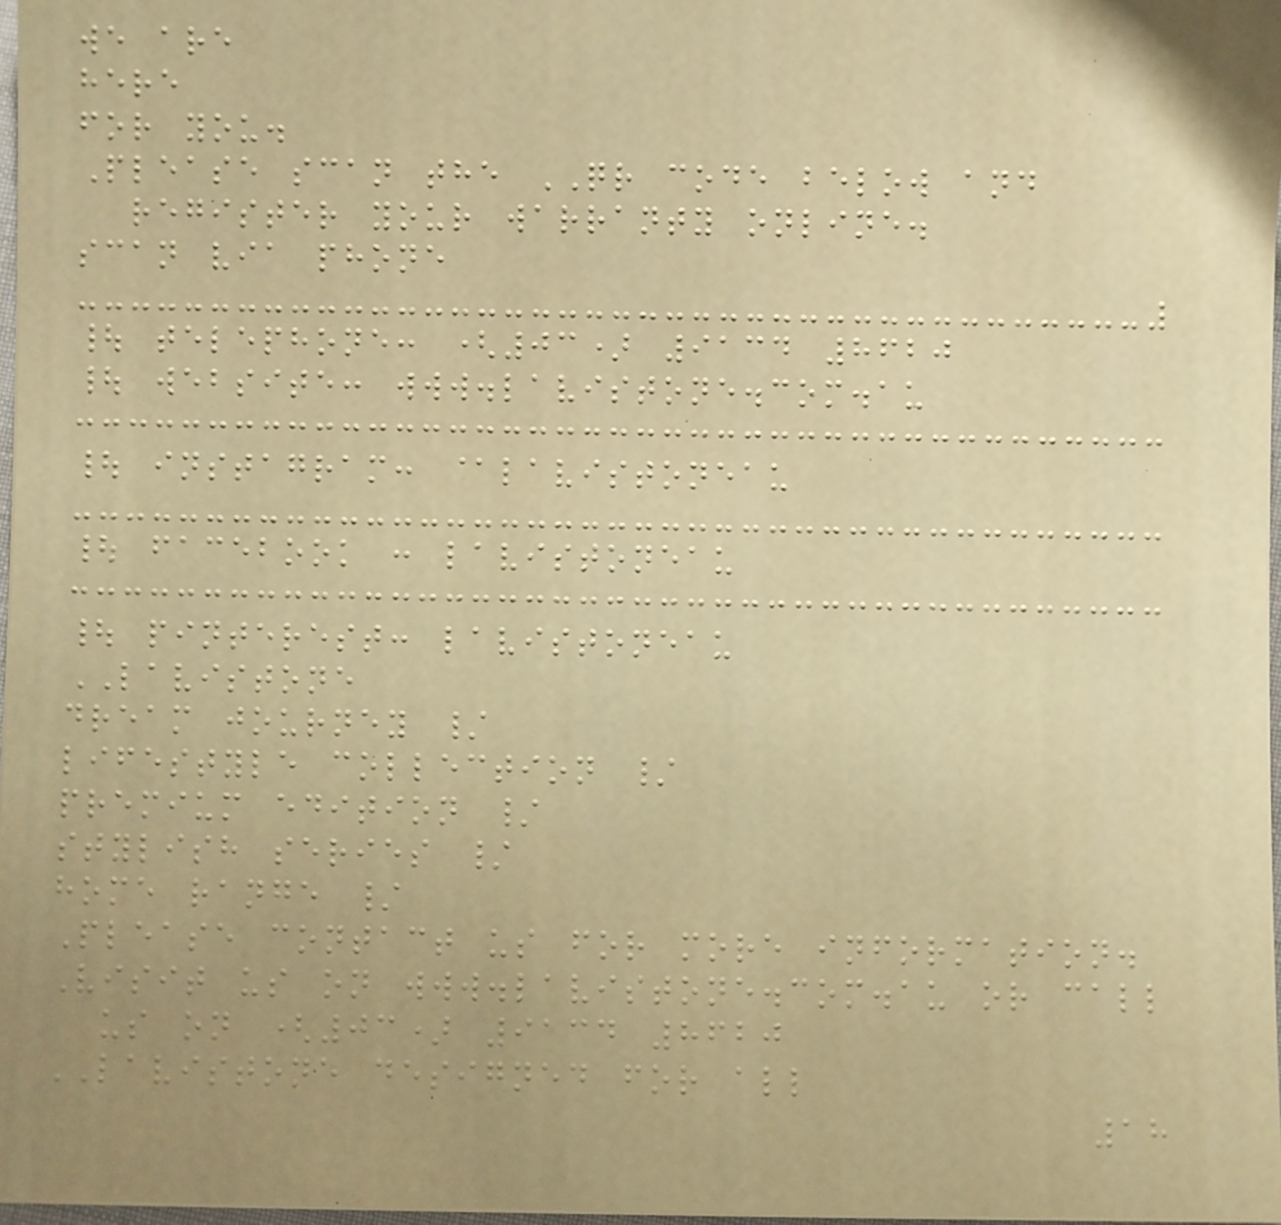we are
here
for you.
Please scan the QR code below and
register your warranty online.
scan via phone
| telephone: (03) 9134 8620
| website: www.lavistone.com.au
| instagram: @lavistoneau
| facebook : lavistoneau
| pinterest: lavistoneau
LAVISTONE
dream journey /
lifestyle collection /
premium edition /
stylish series /
home range /
Please contact us for more information.
Visit us on www.lavistone.com.au or call
us on (03) 9134 8620
LAVISTONE designed for all
18
